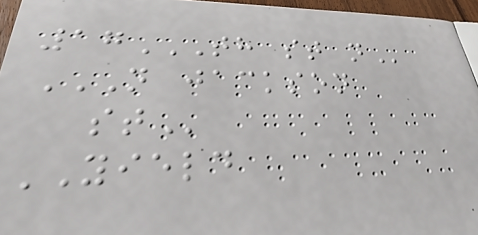17TH ST N
N JACKSON
ST
YIELD
